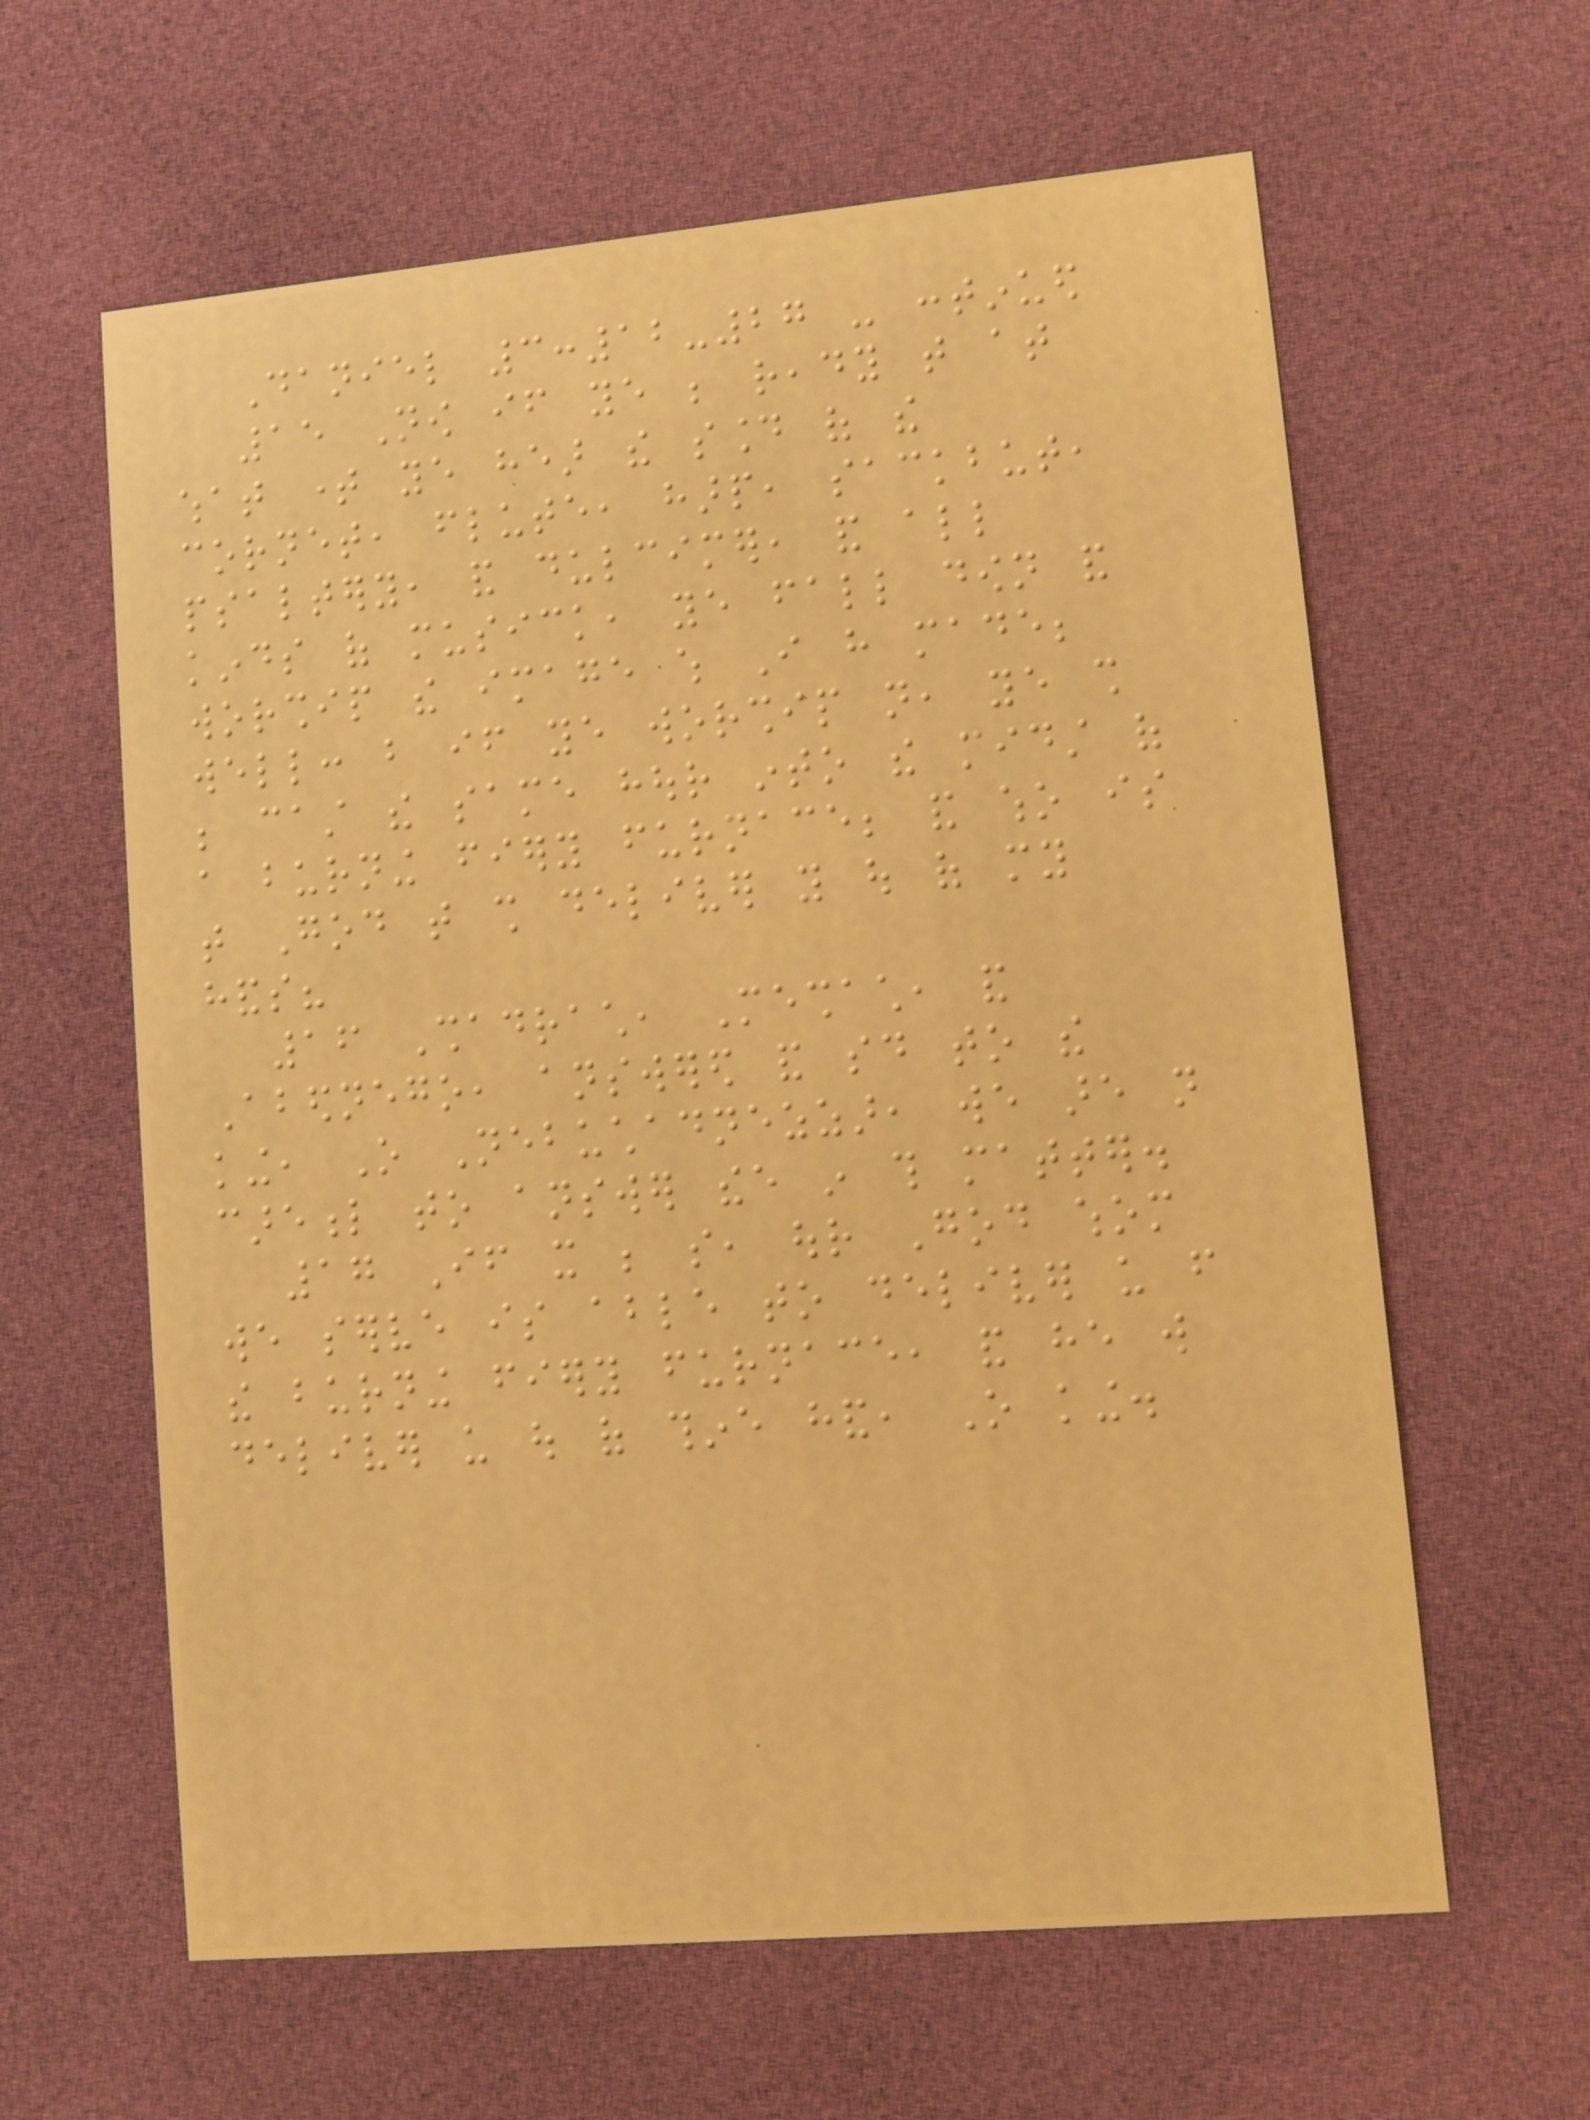Daniel 3:12-27 - continued
15 Now if ye be ready that at
what time ye hear the sound of the
cornet, flute, harp, sackbut,
psaltery, and dulcimer, and all
kinds of musick, ye fall down and
worship the image which I have made;
well: but if ye worship not, ye shall
be cast the same hour into the midst of
a burning fiery furnace; and who is
that God that shall deliver you out of my
hands?
16 Shadrach, Meshach, and
Abednego, answered and said to the
king, O Nebuchadnezzar, we are not
careful to answer thee in this matter.
17 If it be so, our God whom
we serve is able to deliver us from
the burning fiery furnace, and he will
deliver us out of thine hand, O king.
